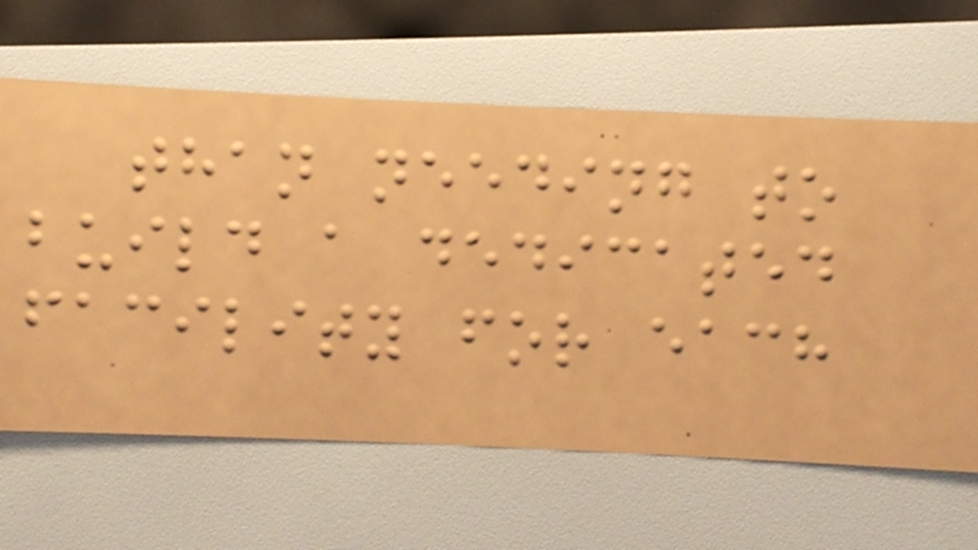than needing to
build a dedicated
facility for each
